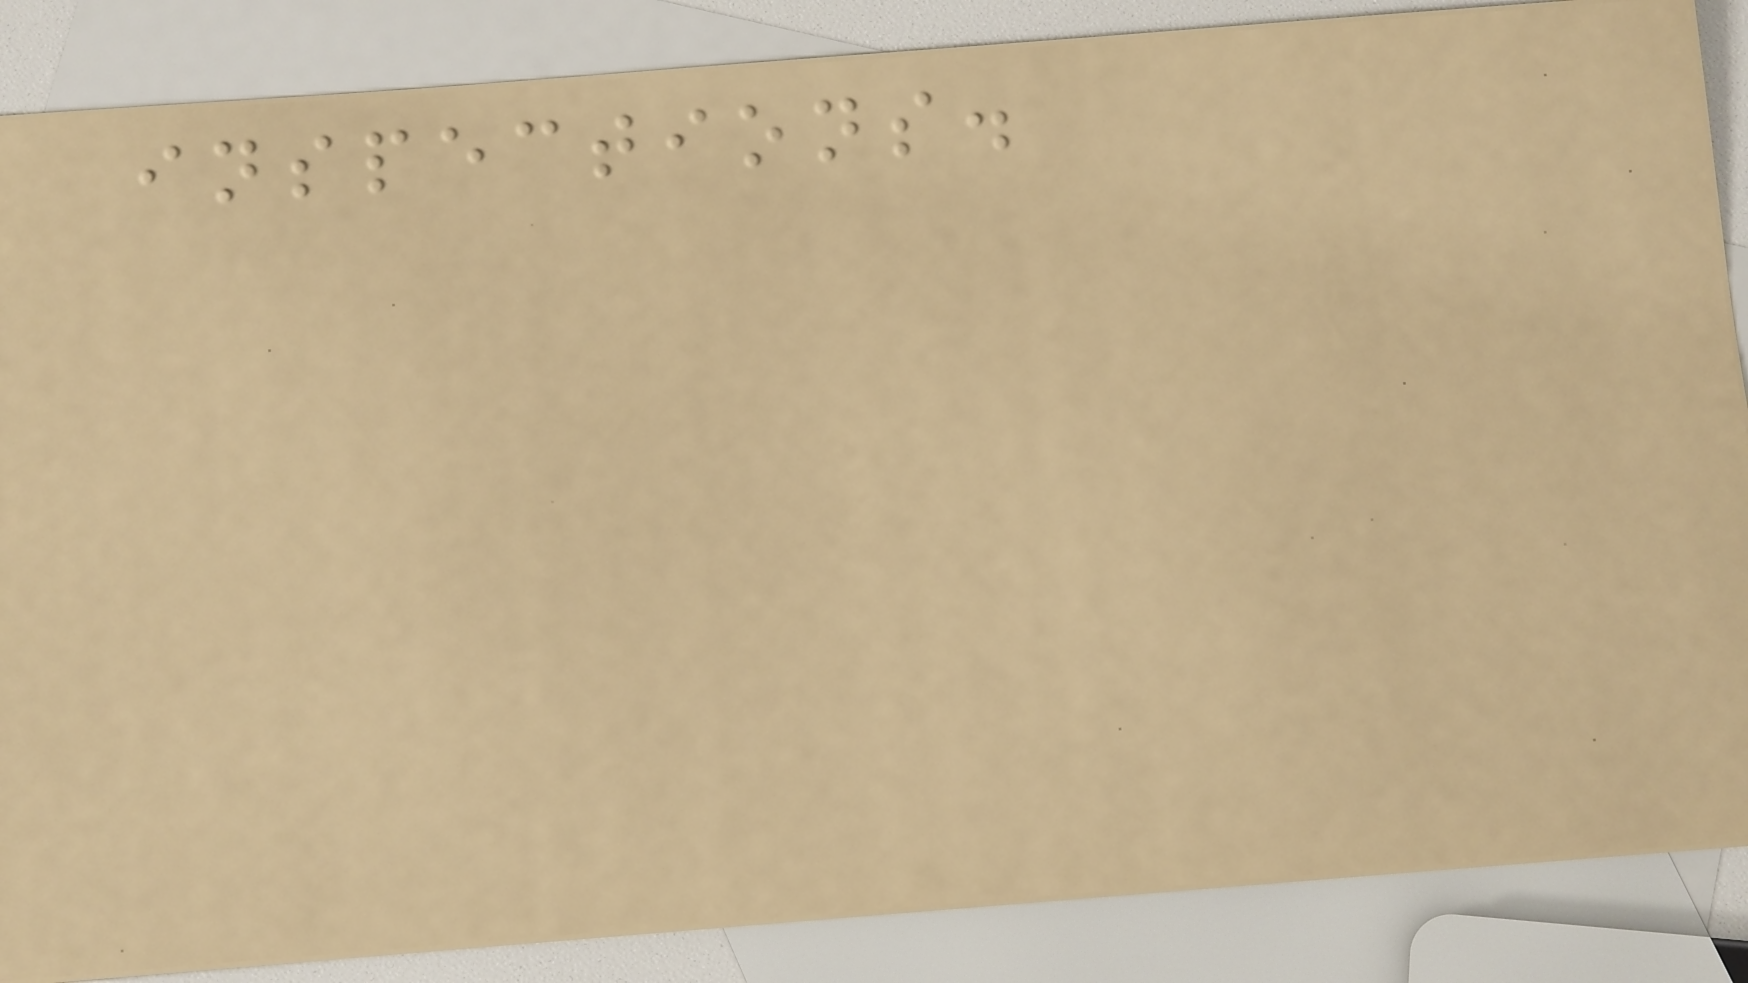inspections.
